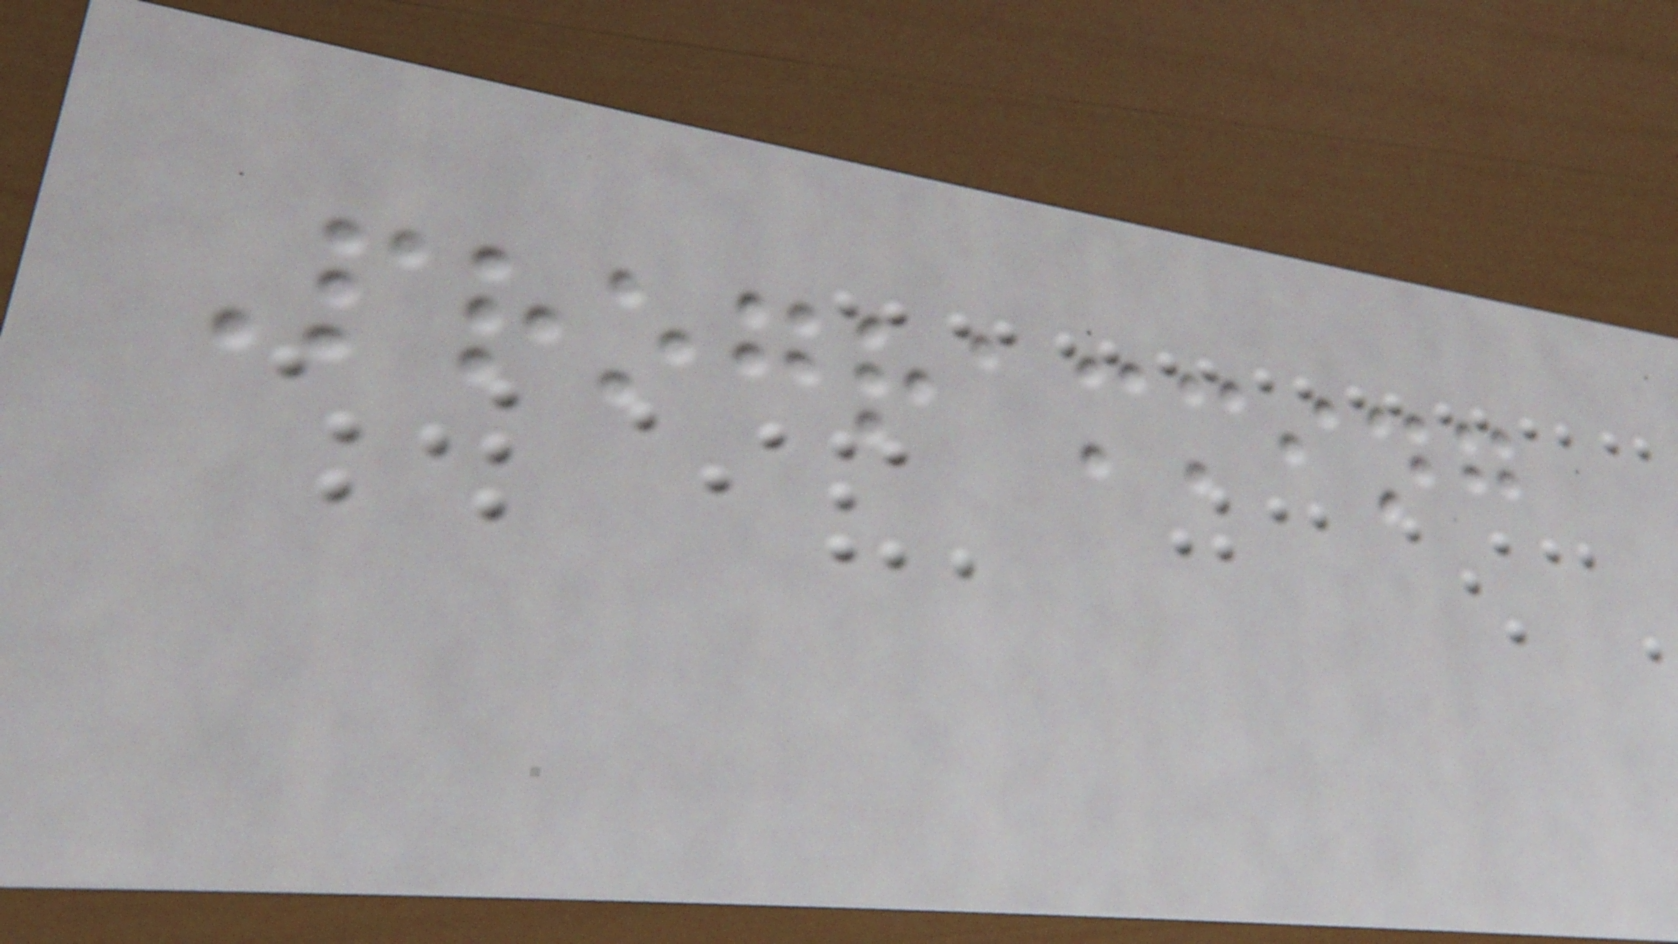Programming
